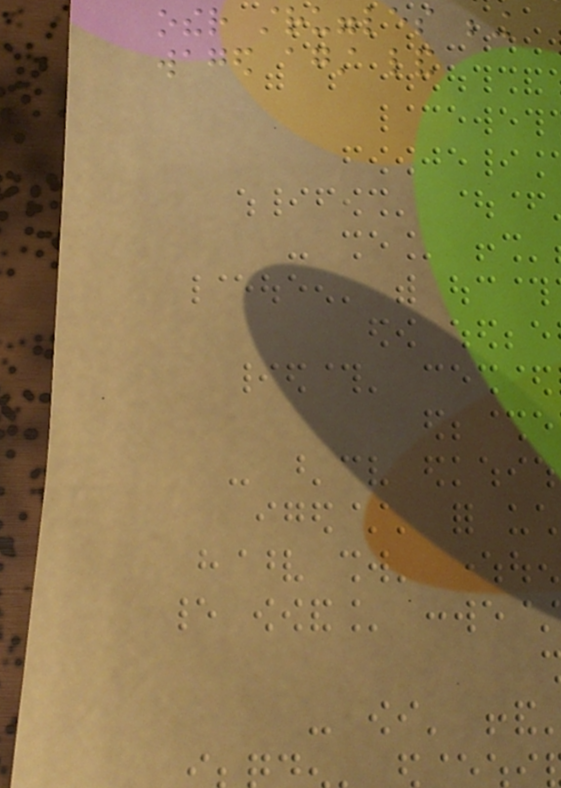other struggles being
waged against land
